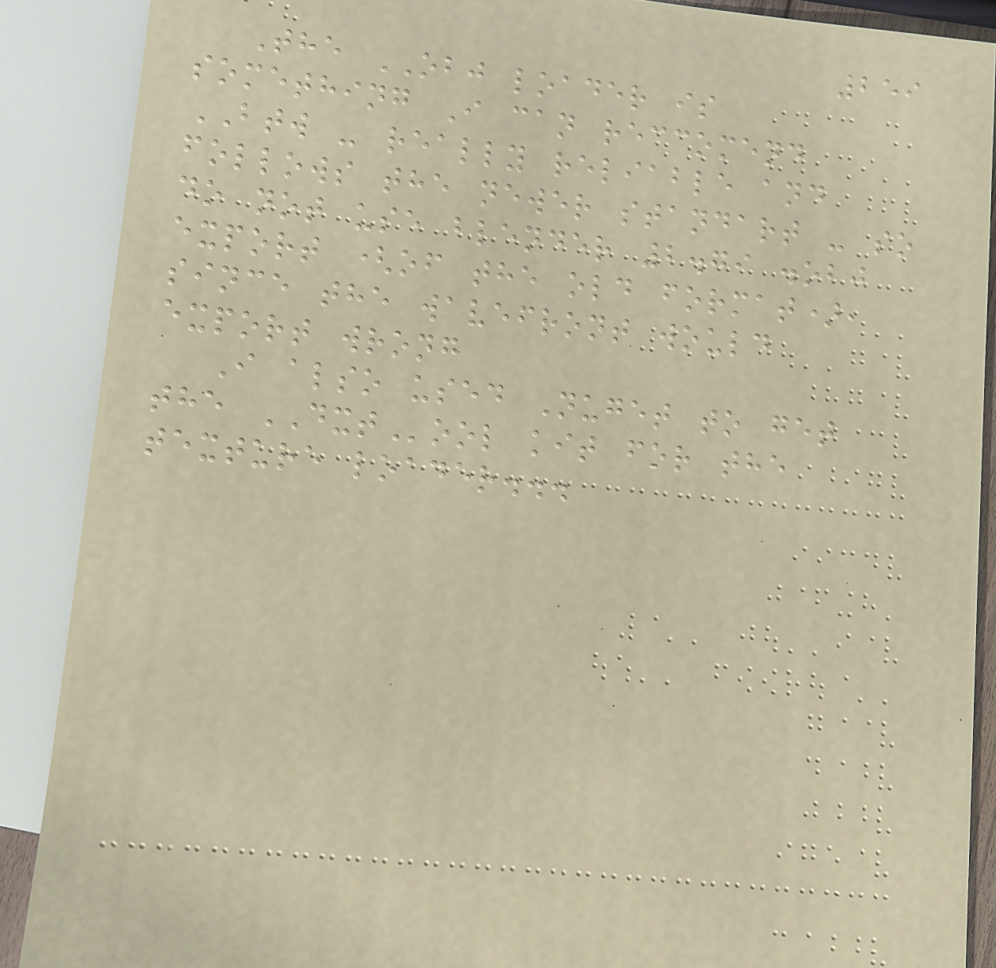259
The OBJ loader is
something I can reccomend
BTW - really reliable and
follows the newer standart - so
do not use blender 2.79 .obj
export (of the old format),
since the wavefront would
export wrong
I also used Nuget to get
the DXTool kit for the
texture loader...
